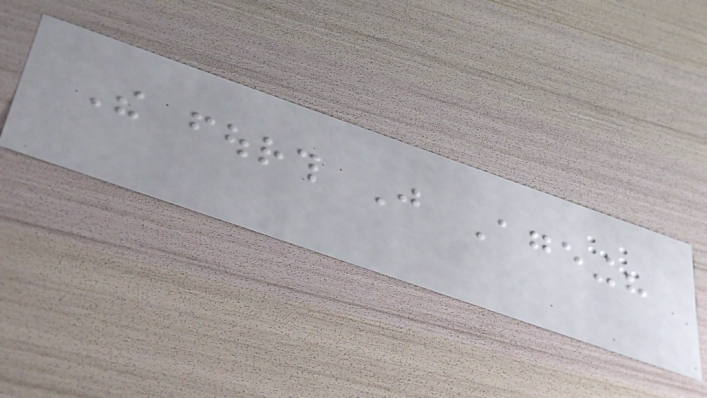The fourth Just Ageing?
